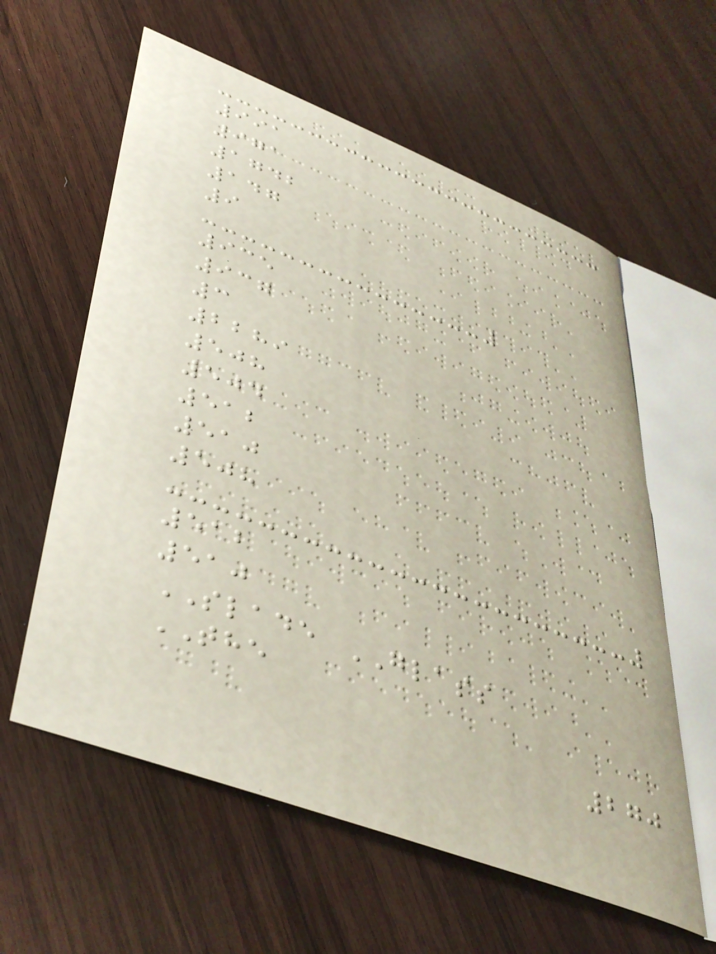991
971
1742
147
9
935
937
3
2289
508
504
512
510
508
512
510
SLADE GLASS
THE
270
